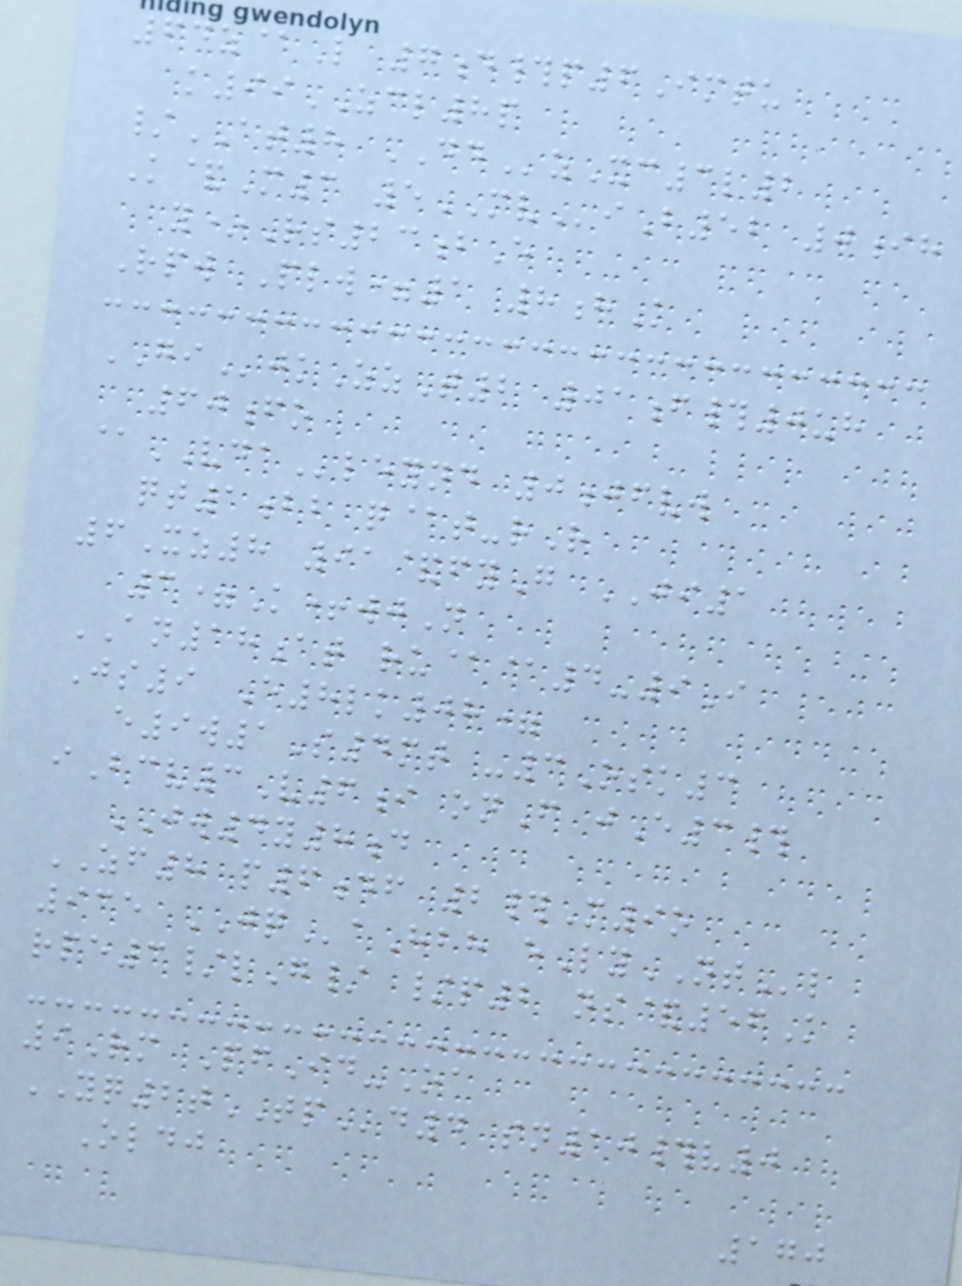64z@L 7d#p6Imtu
k99ZCL8p
/AT8 DDzXc3l2
K&M3 5MViB52 0ih
y*Rs23bE
Rpw Plw=1 8hK
GIjkZzT2 01f#0uh
60fo
@VDAleynd 0jfvw
qt1bb q@t-rR
6Xz8 91&fyG JI1
3=K+wjN
AN18at ru@@4-9I
Js9 E8lk08=
e9w1S4mt -3Osk3
iBcv3V6i onF jE3#
JW4y8d
ZF8 p6df 2#M9o
935 JQaHbh eLyNTl
rpe3/lG/ /p2 ns&56K
9Rm PfId-Oa
YQ2tTPd4 sn10#v0
Oldj
170
